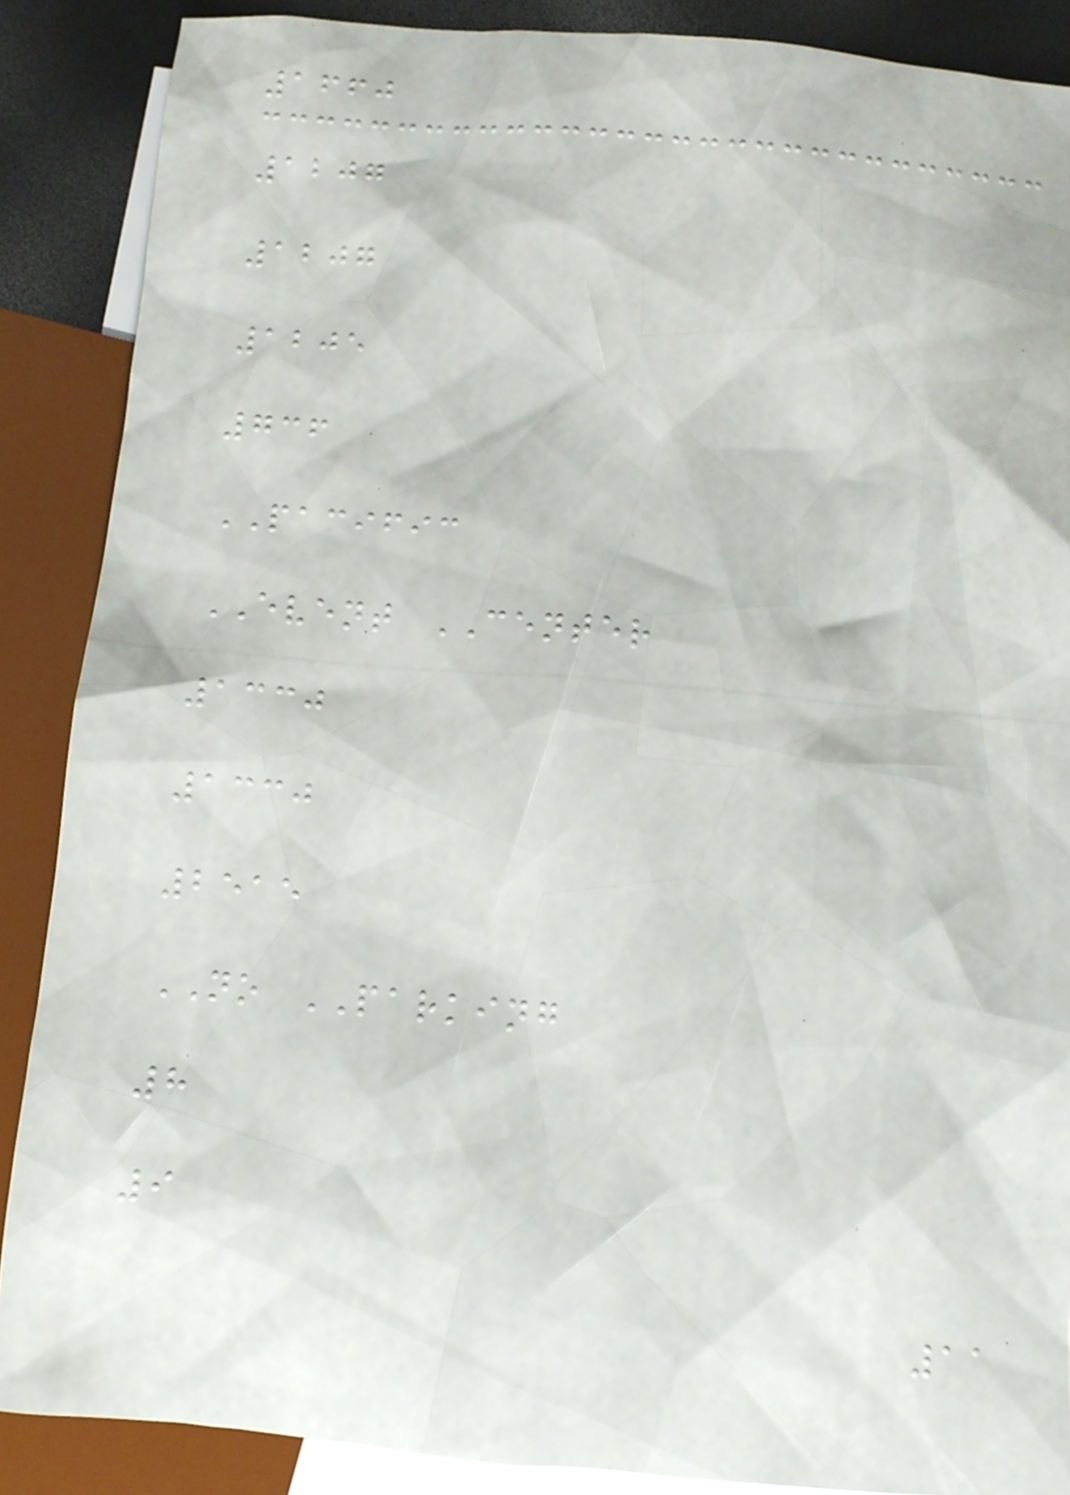1660
1207
1207
1205
736
PACIFIC
EVENT CENTER
1330
1330
2515
NO PARKING
8
9
11
